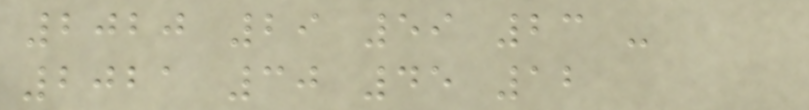2020 29 59 23 -
2021 30 45 12
